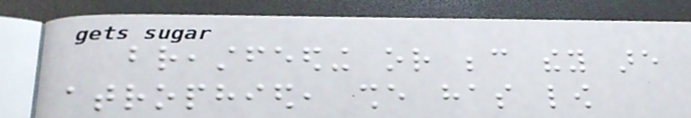breastfeeding or because they are
atrophied, she has low
